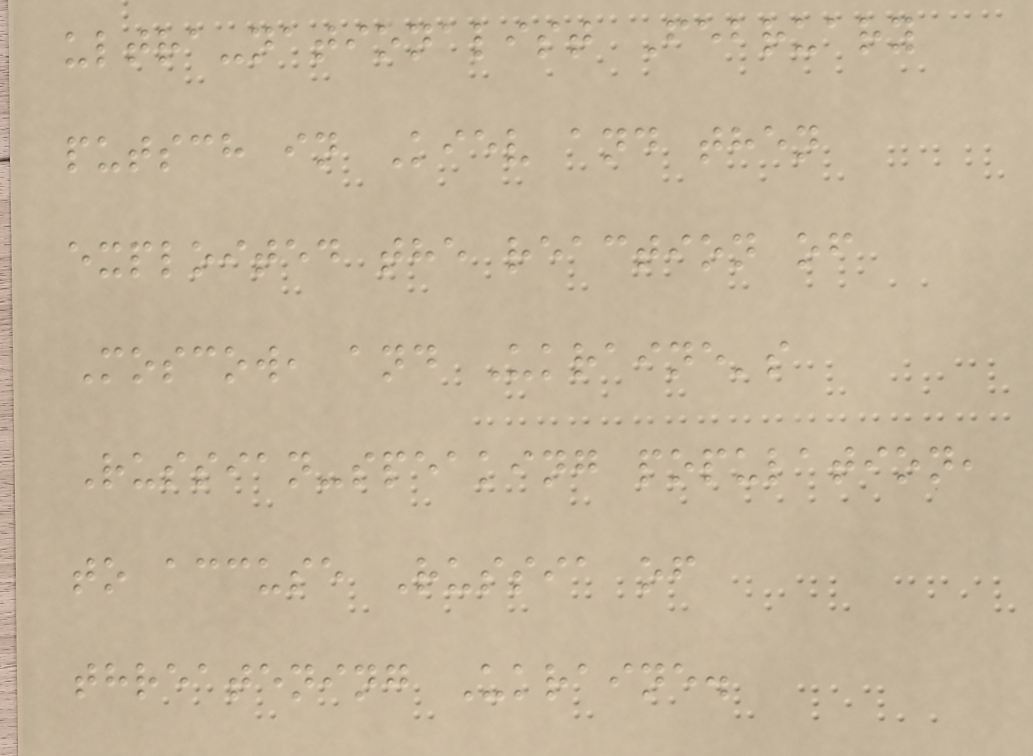ultra-nationalist February
putsch in Kiev and then
exploited the reaction of
Moscow, and Ukraine's
Russian-speaking population,
to accuse Russia of
threatening Ukraine.
